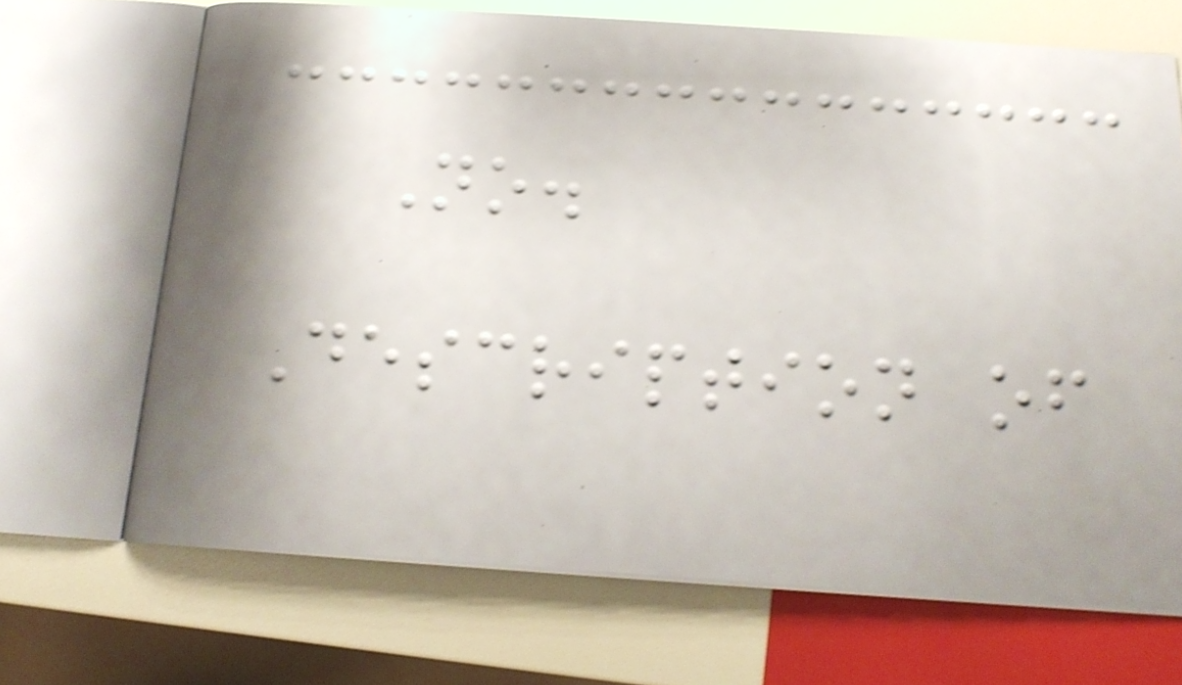No.
Description of
